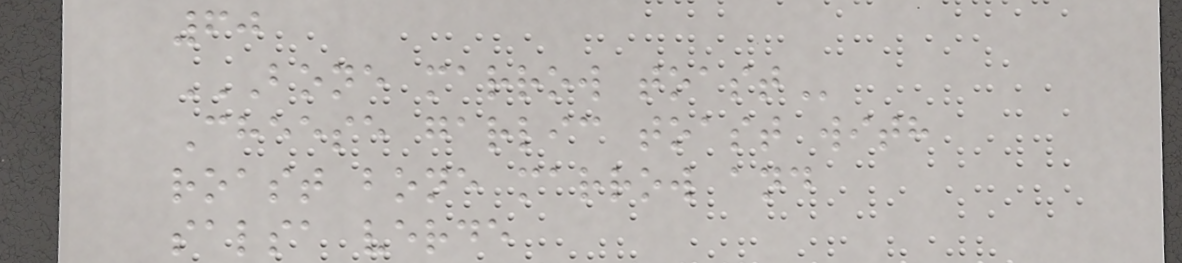60
BONE MARROW TOAST
Cheese garlic toast with
roast bone marrow and
salsa verde
